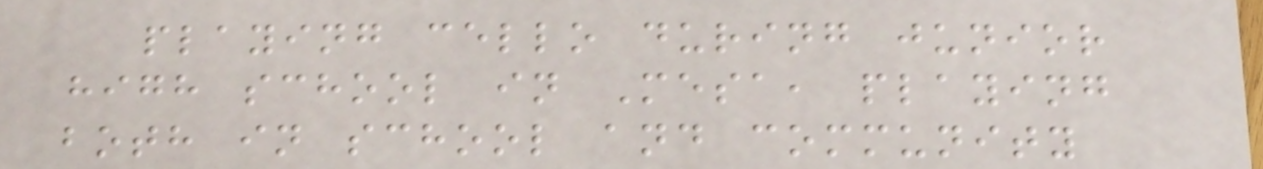playing cello during junior
high school in Mesa, playing
both in school and community
